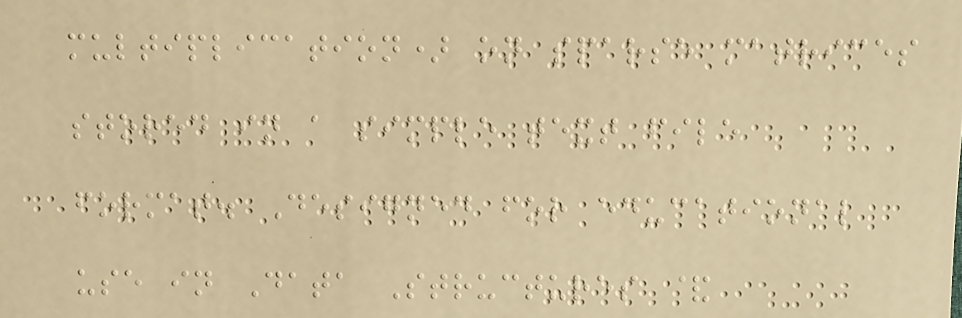multiplication) on sparse matrices
stored in a simple text file
format. Designed for educational
use in Data Structures &
